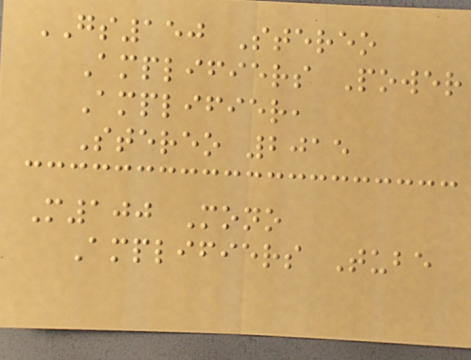GS150 Stereo
Amplifiers Power
Amplifier,
Stereo 2015
M100 Mono
Amplifiers Tube
